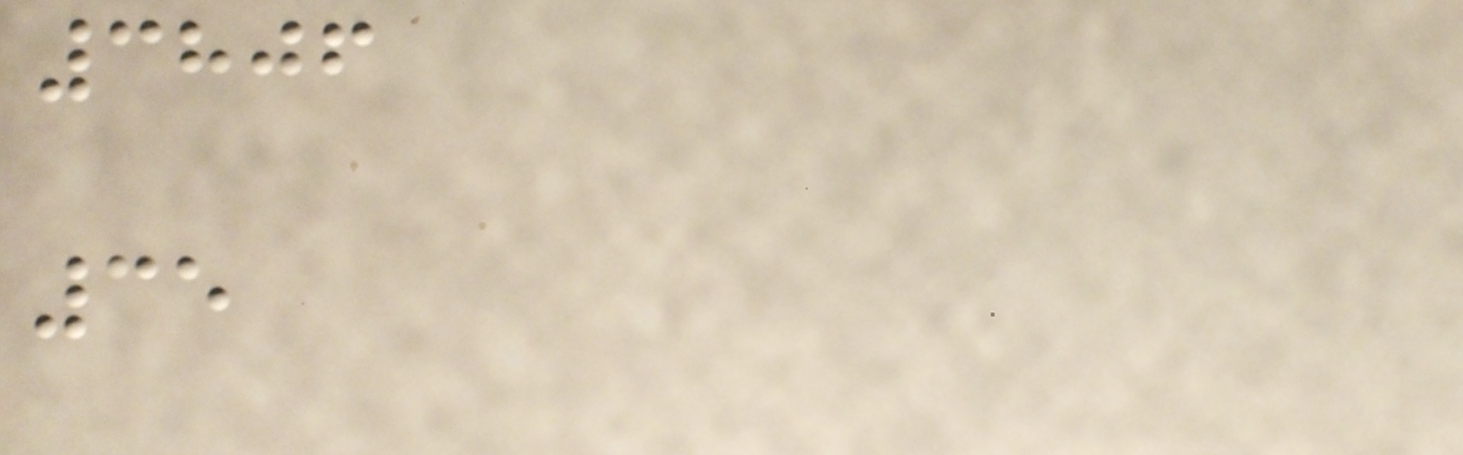3806
35
